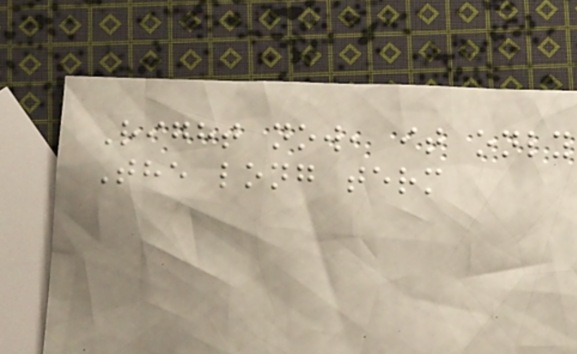Right now, it only
The long term
